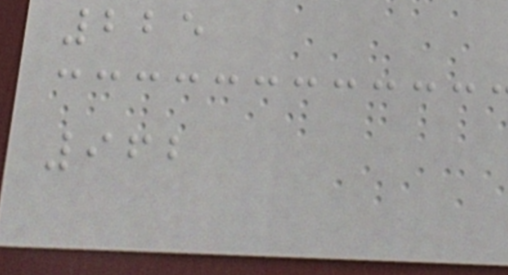225
962
